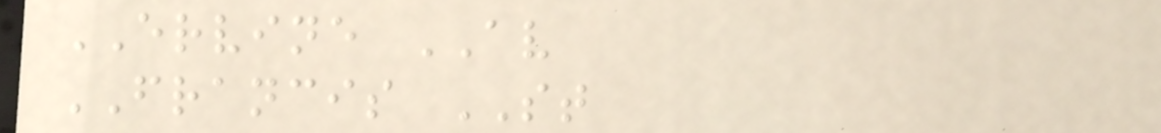ERVINE AV
FRANCIS ST
